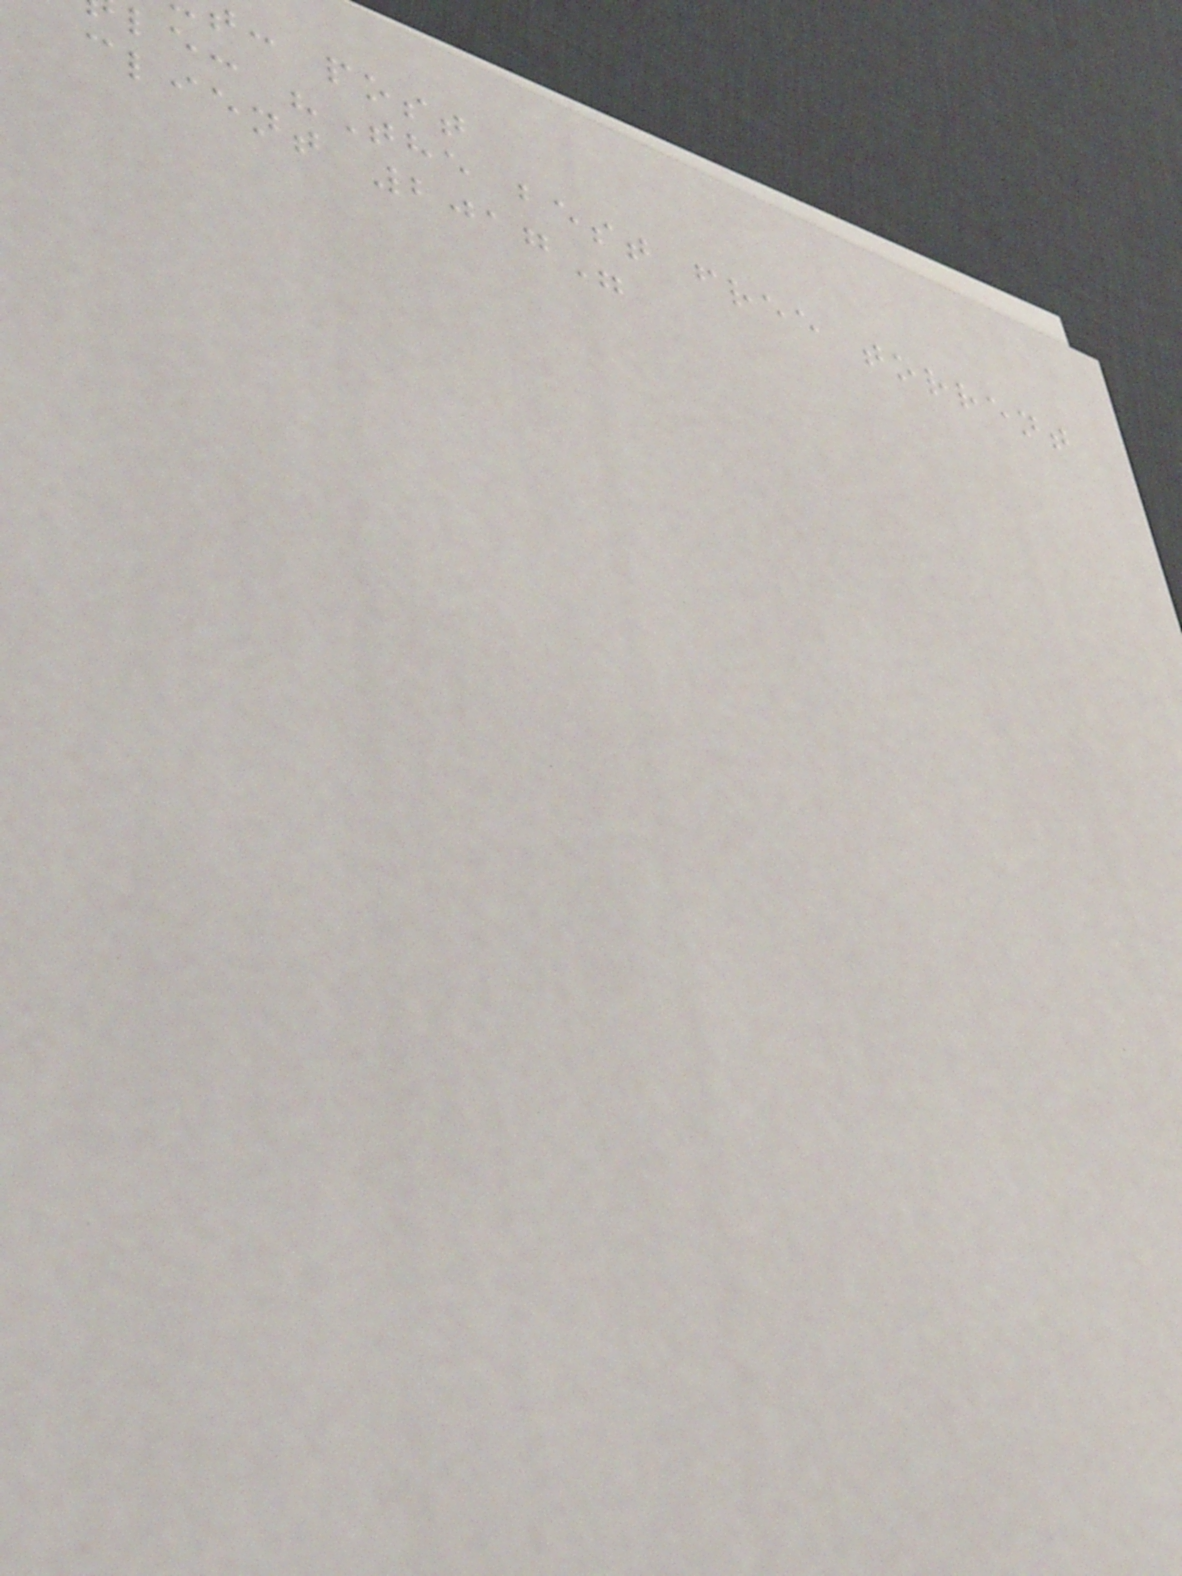: post
le: "The best free torrent
client 2017"
